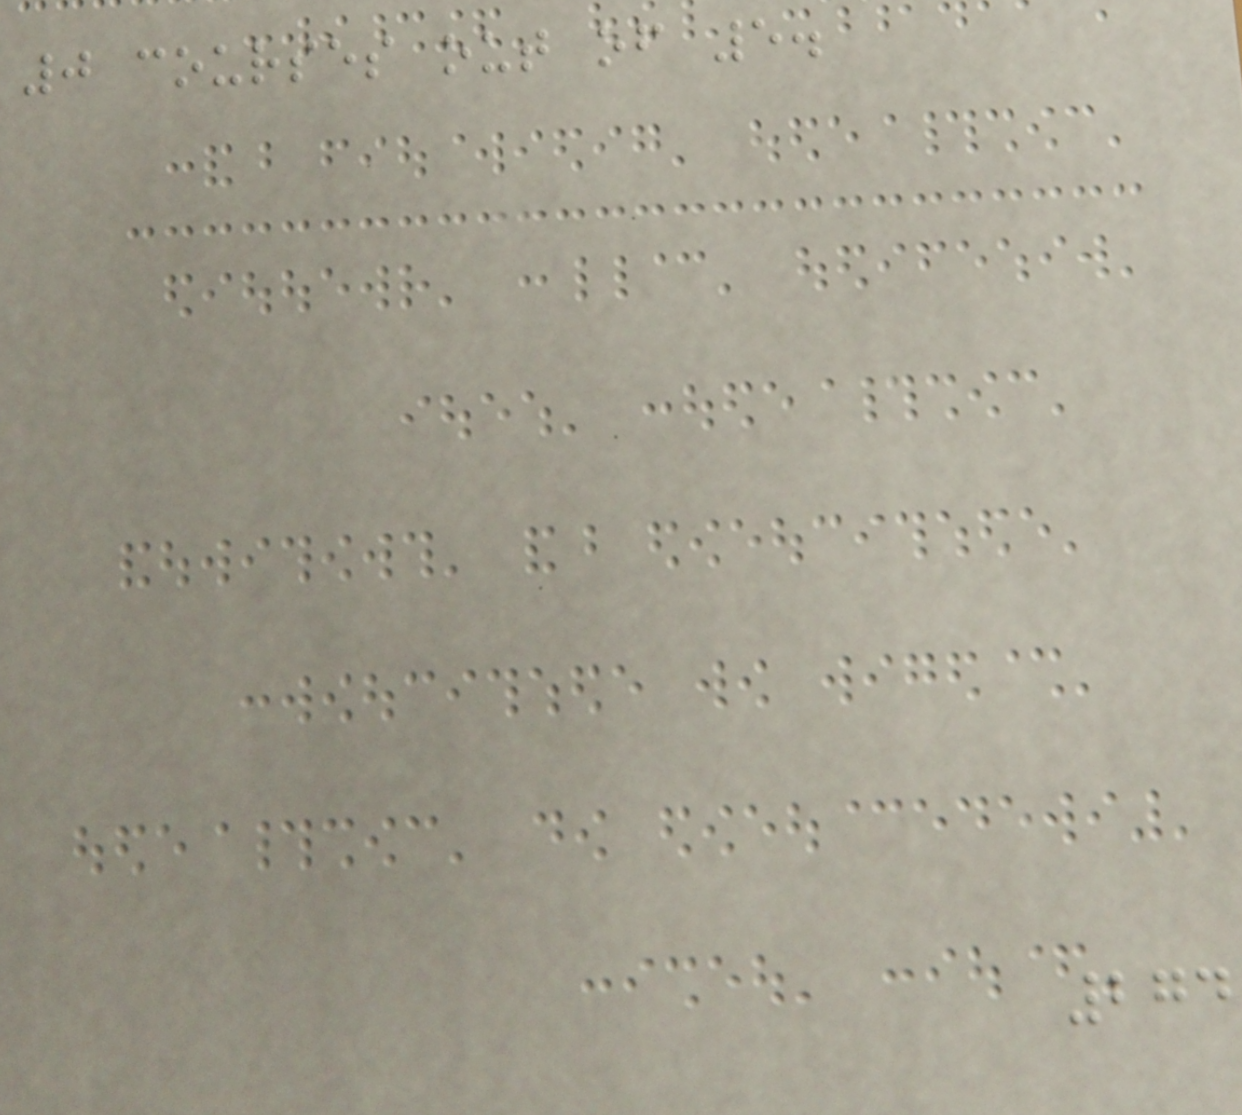0 courses out of 5.
274
